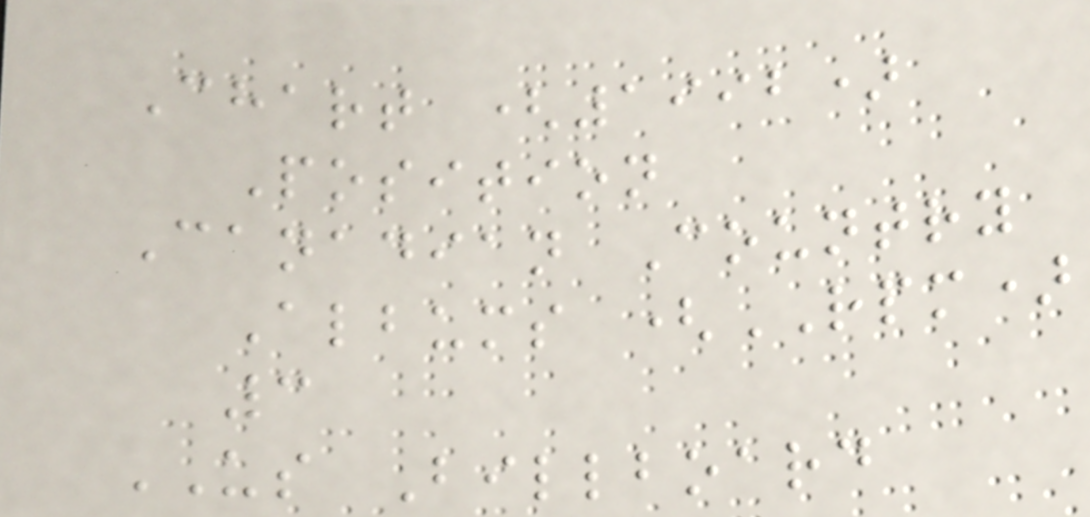Chart (1992)
Position
Canadian Country
Albums (RPM)
3
US Billboard
